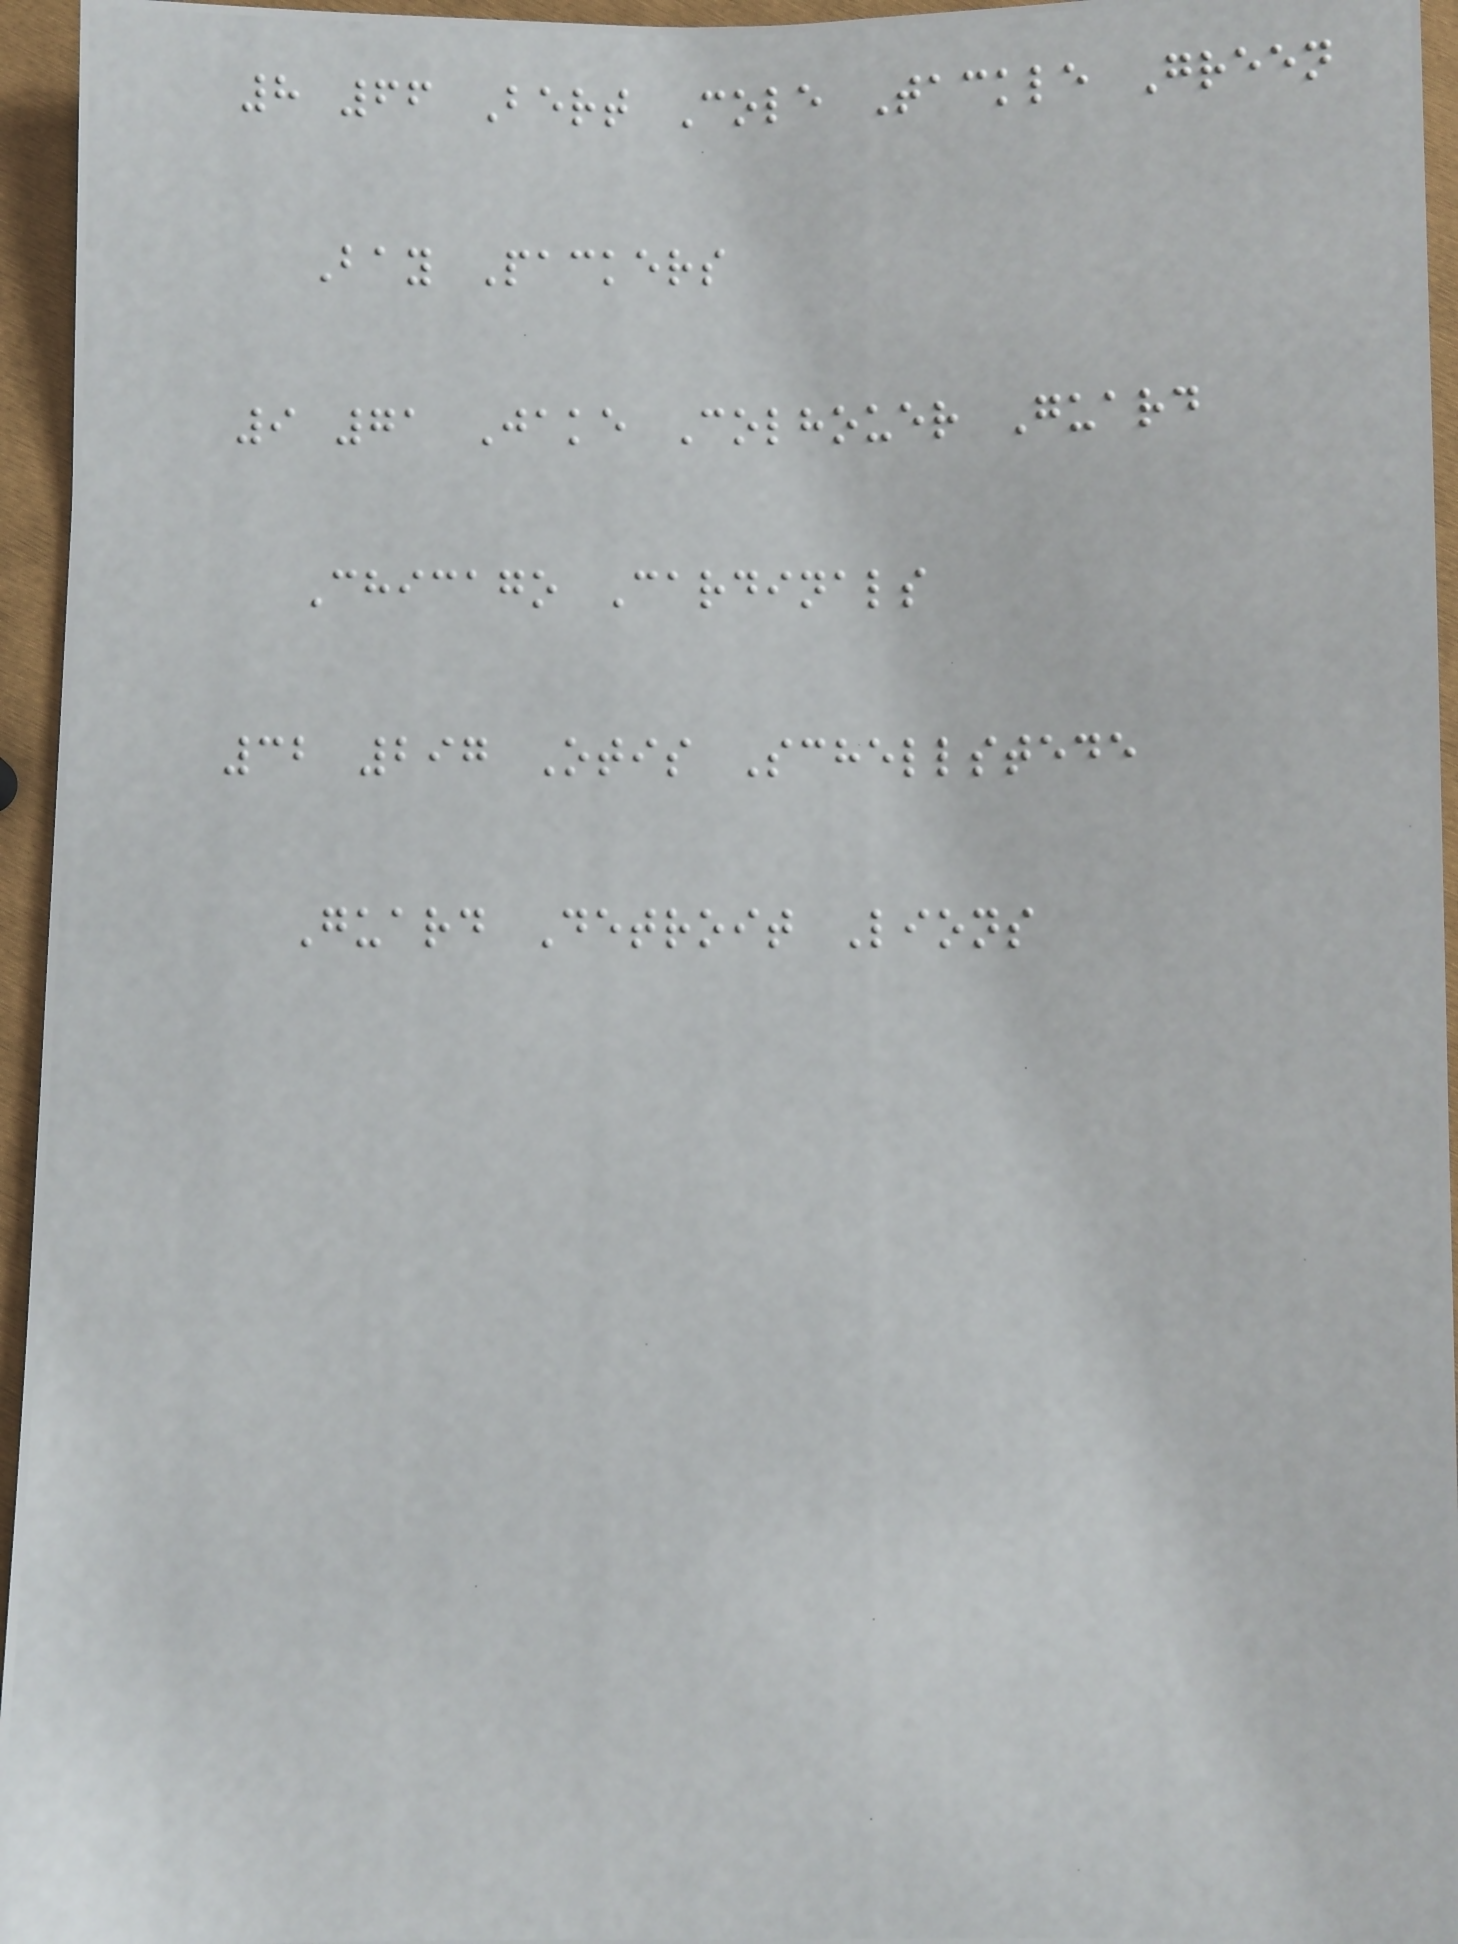8 66 Bert Cole Tackle Green
Bay Packers
9 71 Jake Colhouer Guard
Chicago Cardinals
32 297 Otis Schellstede
Guard Detroit Lions
